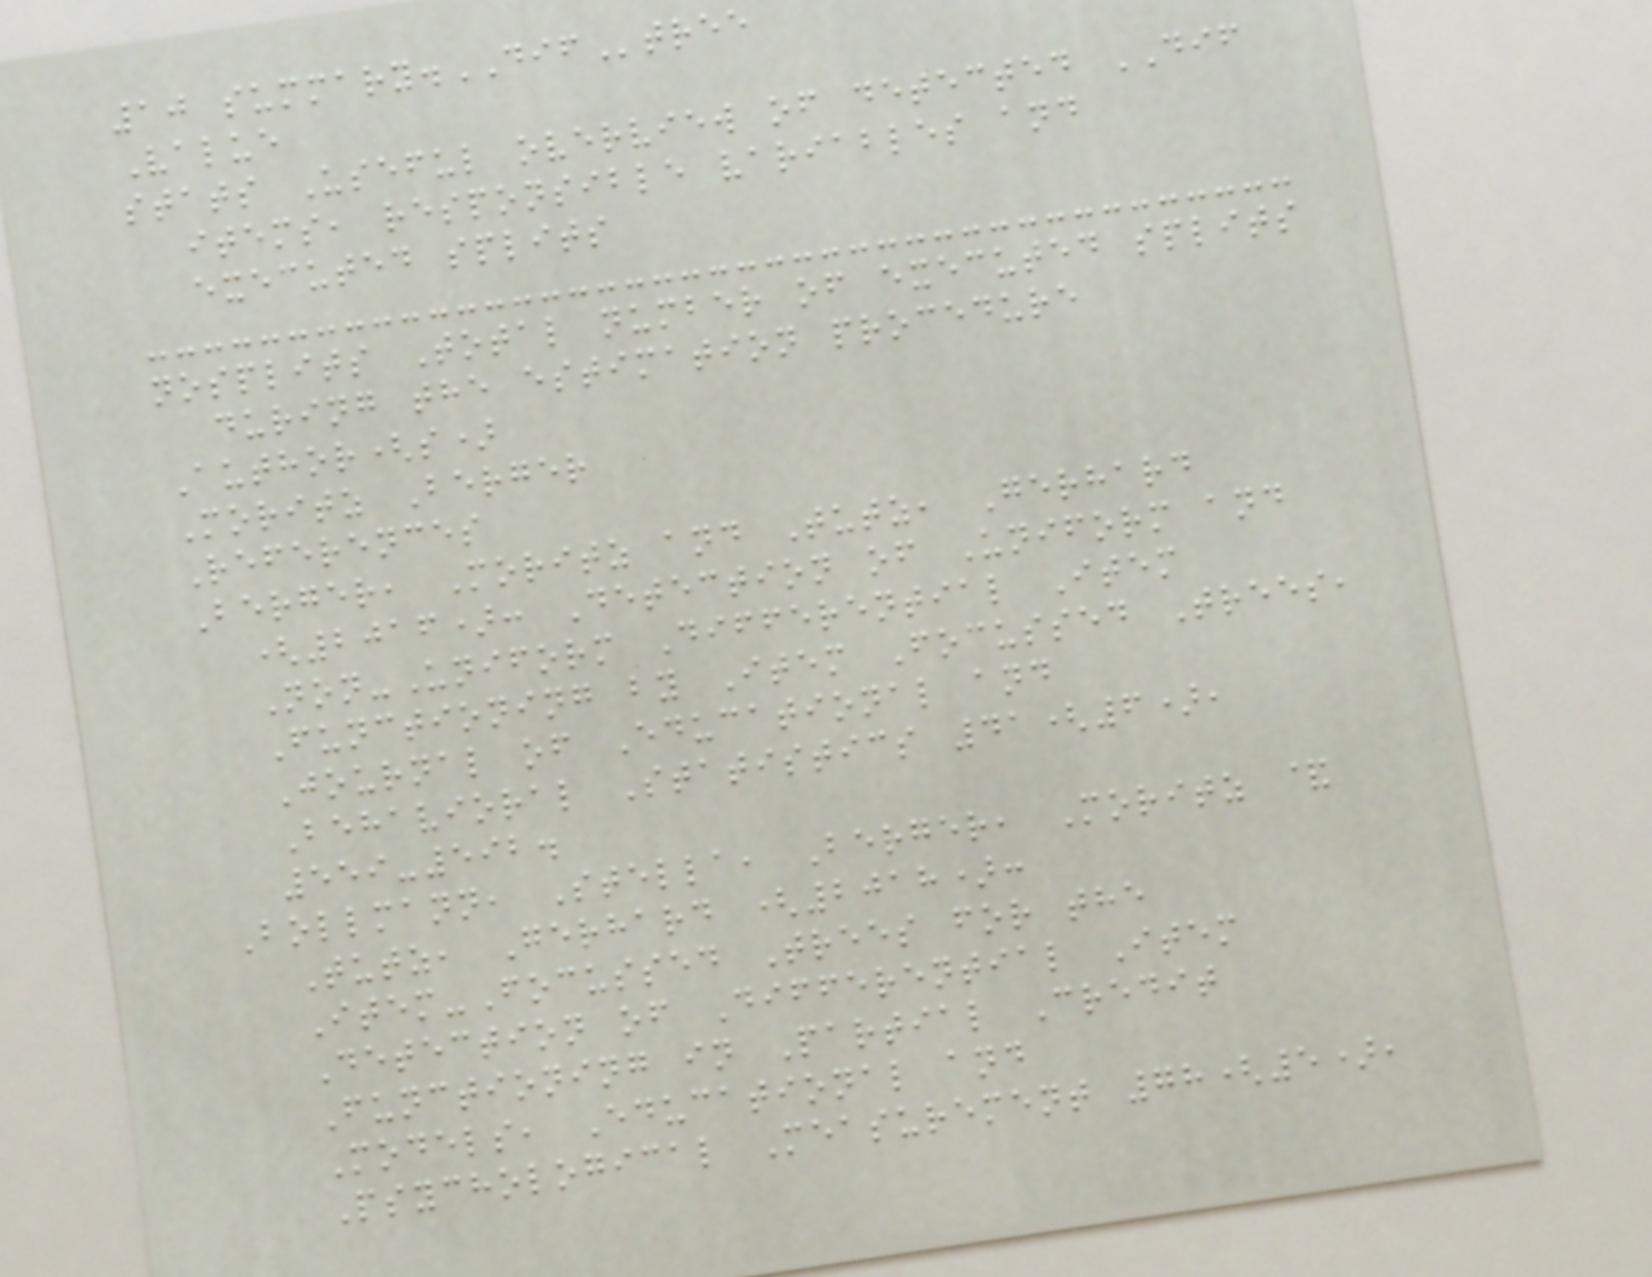10 summary.DIFtree
Value
stats Useful overview of detected DIF
items, responsible variables and
executed splits
nosplits Total number of executed splits
during the estimation procedure
Author(s)
Moritz Berger
References
Berger, Moritz and Tutz, Gerhard
(2016): Detection of Uniform and
Non-Uniform Differential Item
Functioning by Item Focussed Trees,
Journal of Educational and
Behavioral Statistics 41(6),
559-592.
Bollmann, Stella, Berger, Moritz &
Tutz, Gerhard (2018):
Item-Focussed Trees for the
Detection of Differential Item
Functioning in Partial Credit
Models, Educational and
Psychological Measurement 78(5),
